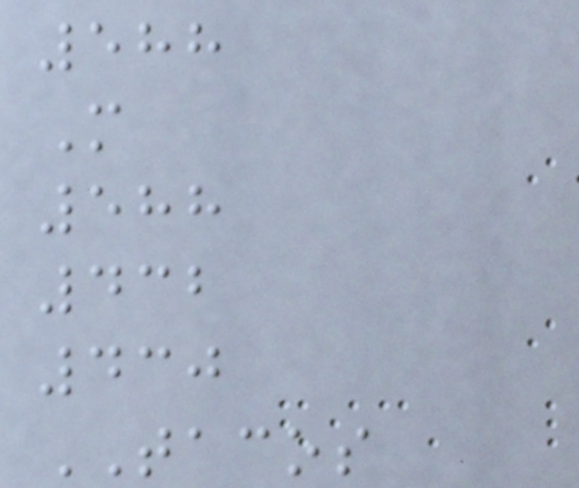588
M
588
432
430
TACOS
